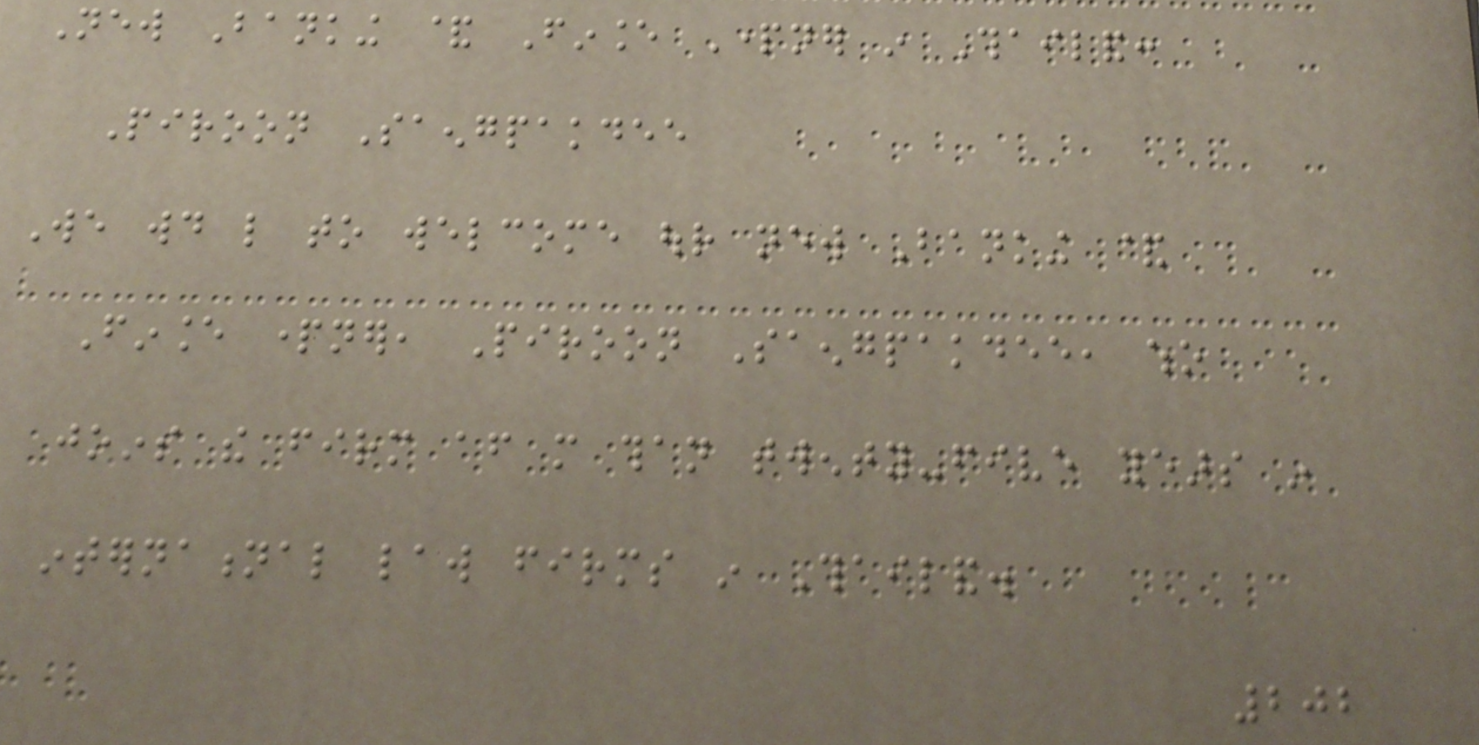New Banking & Finance Partner in Thailand:
Piroon Saengpakdee
We would like to welcome our new Banking &
Finance partner, Piroon Saengpakdee, who
joins the firm after more than twenty-five years in
international law firms in Thailand.
202
